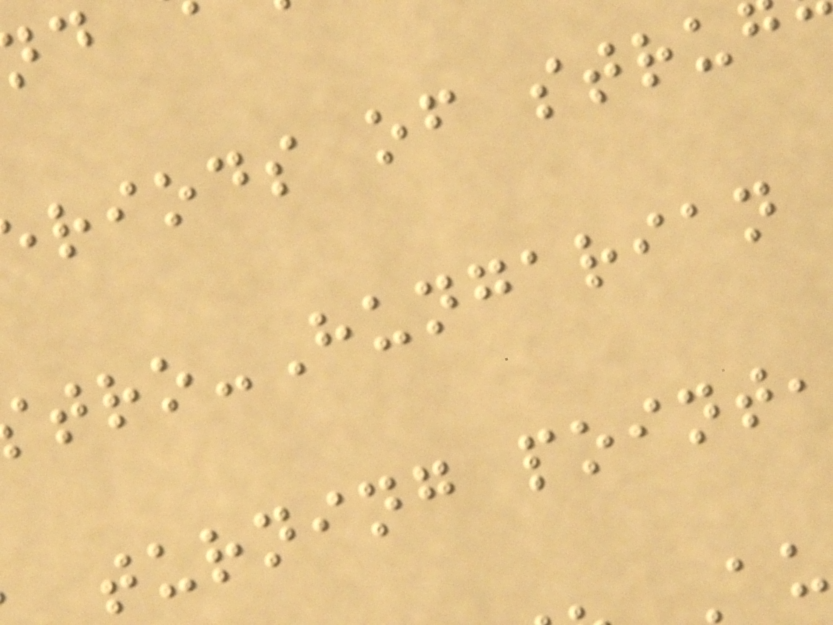riods of stru
tro-Hungarian
turning point,
